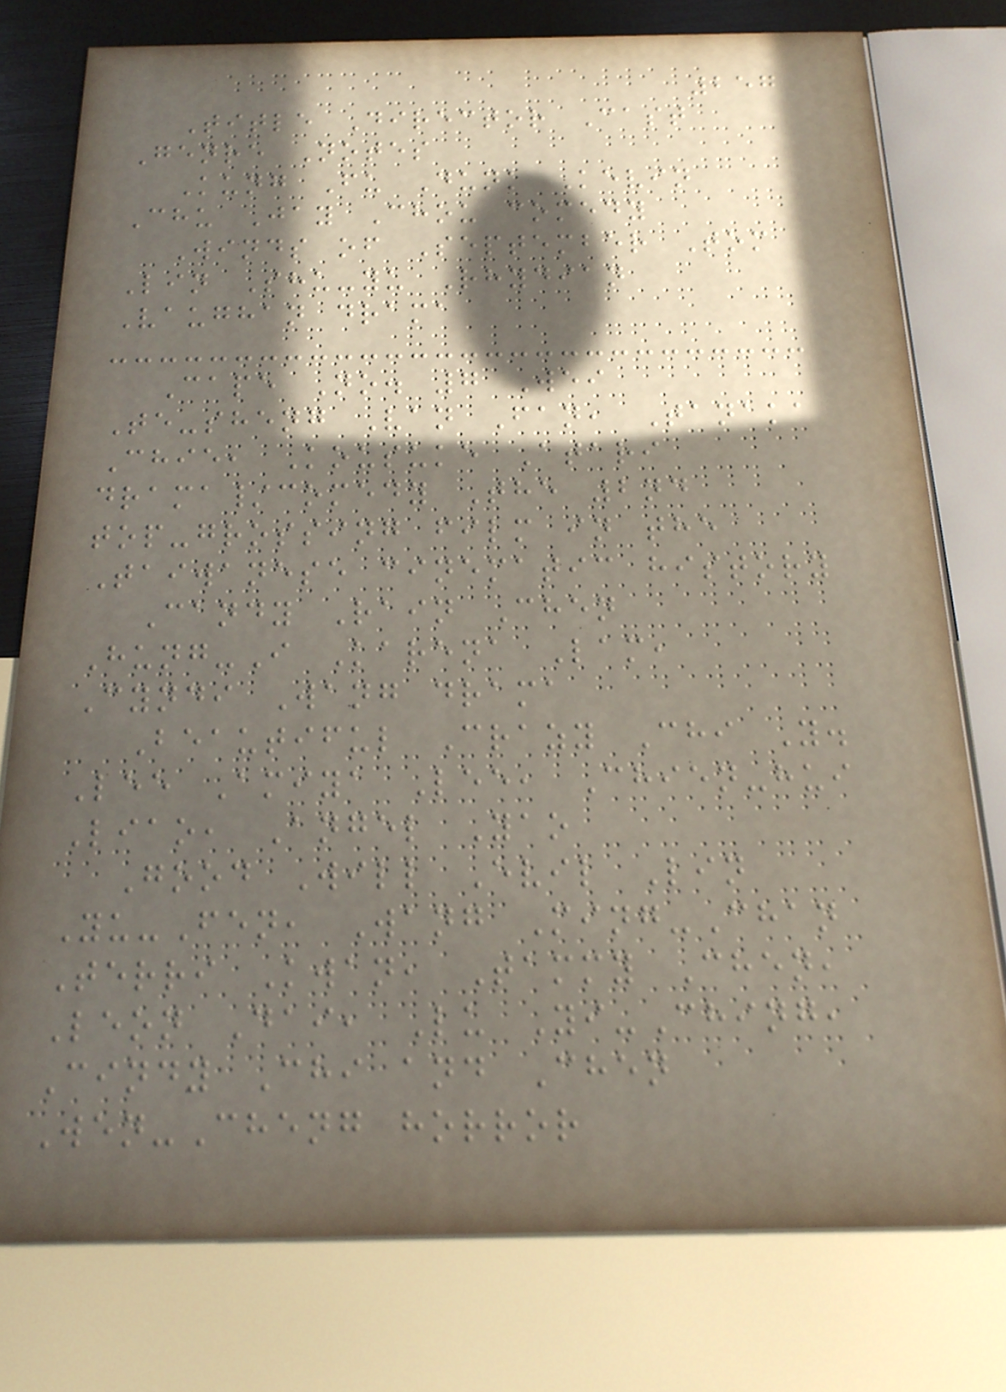257
Title Director Cast
Genre Notes
Kung Fu Dunk Kevin
Chu Jay Chou comedy
Winds of September Tom
Lin Shu-yu Rhydian
Vaughan drama
Cape No. 7 Wei
Te-sheng Van Fan, Tanaka
Chie, Kousuke Atari
drama/comedy The 2nd
top-grossing film in the
Taiwanese cinematic history
Candy Rain Chen
Hung-I Karena Lam,
Cyndi Wang drama
Beautiful Crazy Chi Y.
Lee Amiya Lee, Chien-hui
Liao, Angel Yao
Good Will Evil Lin
Yu-Fen, Wang Ming-Chan
Terri Kwan, Tammy Chen,
Leon Dai, Lu Yi-Ching,
Cindy Chi and Chen
Wen-Cheng horror
